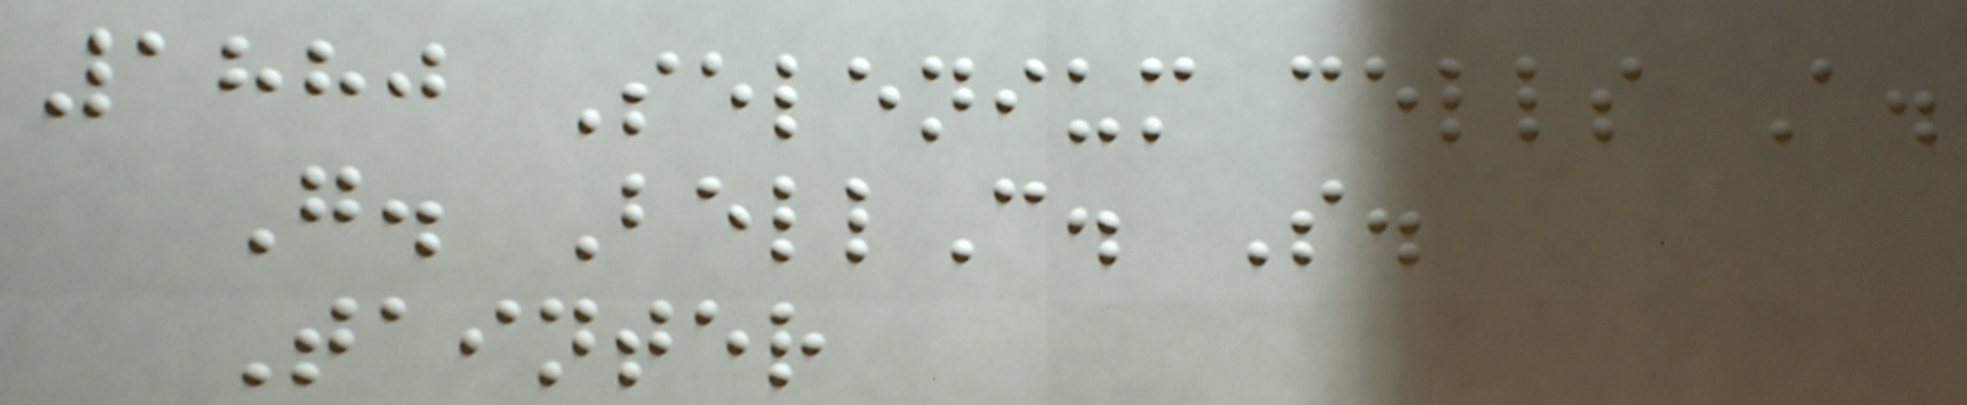1880 Selenium cells A.
G. BellC. S.
Tainter
